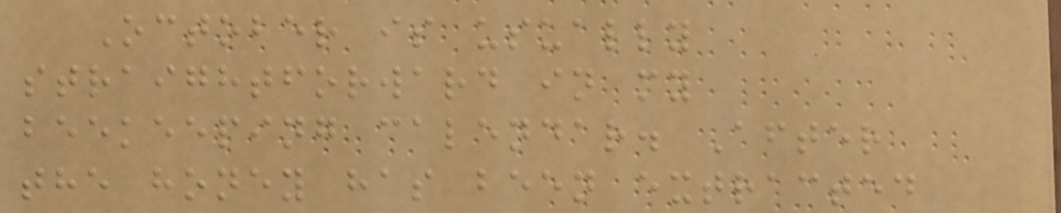October is usually
straightforward in my
beekeeping calendar. After
the honey has been extracted
